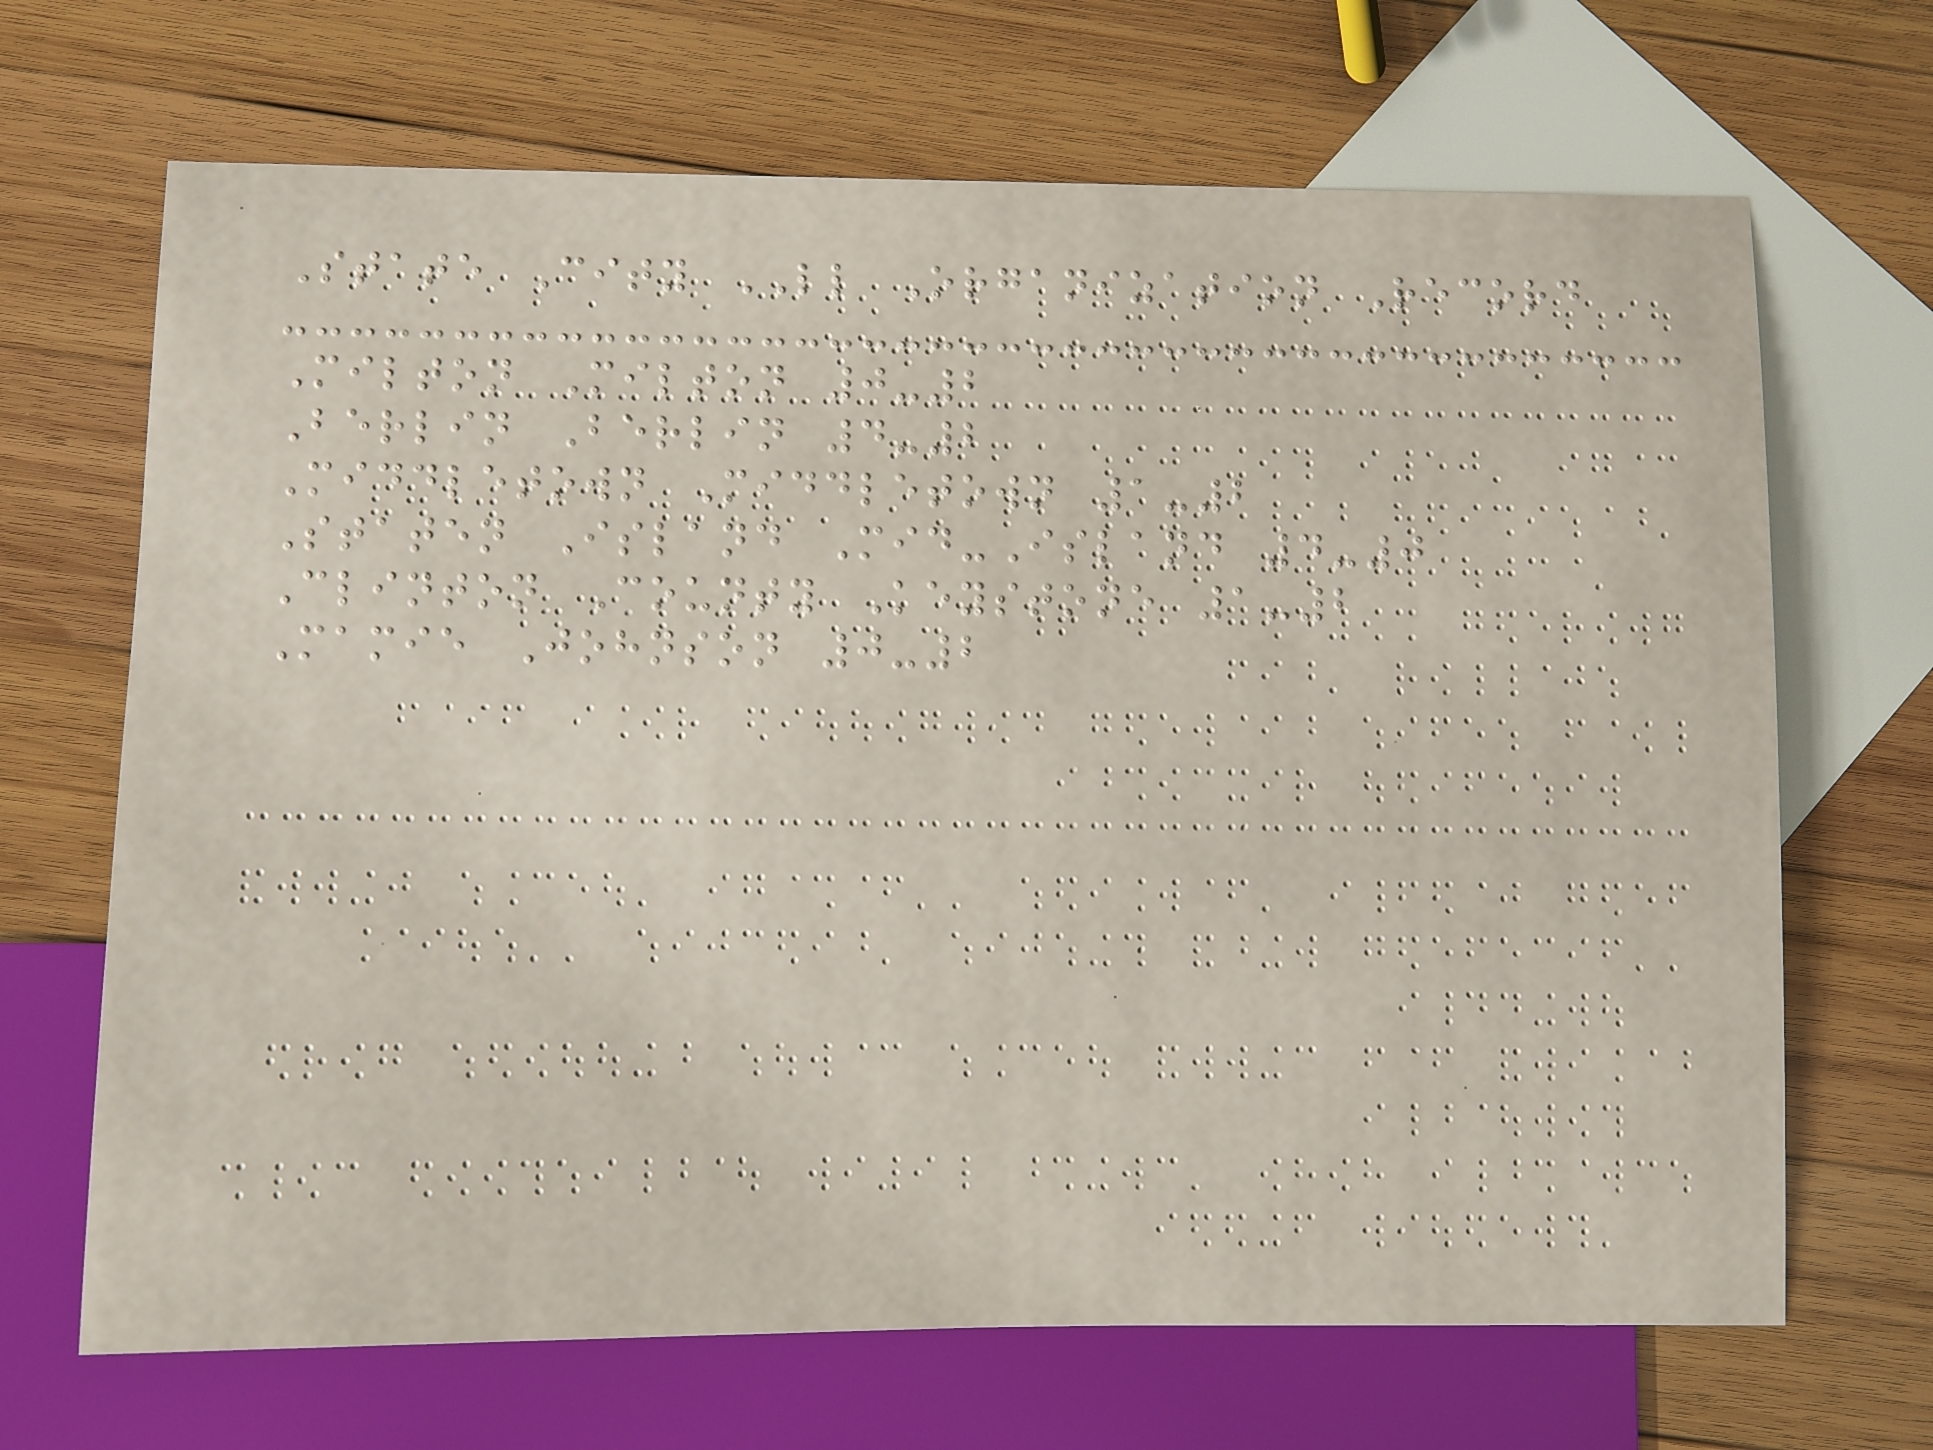State City LL Organization Record
Milton Milton 0-2
Berlin Berlin 4-2
Middletown Middletown 1-2
Staten Island Mid-Island 4-0
Clinton County Keystone 1-2
Mamie Johnson 0-2
